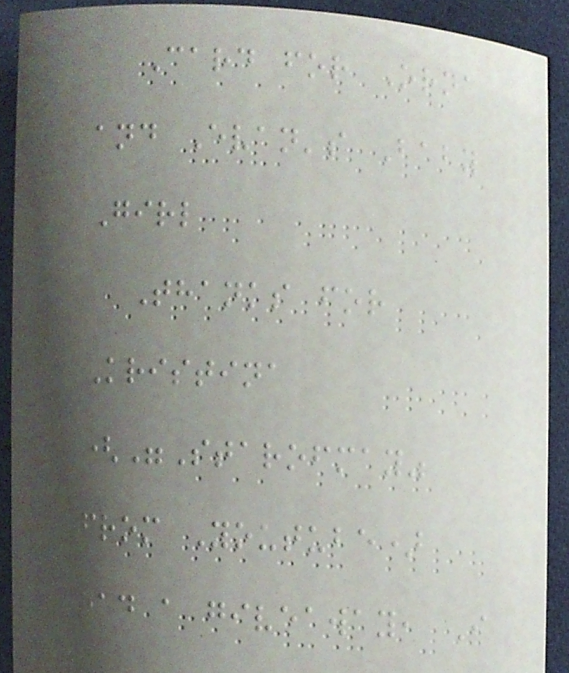Card for Orna
and Evan's Baby
Girl
Thanks for
Kristina
("Starofmay"
from Youtube)
had a giveaway, I
